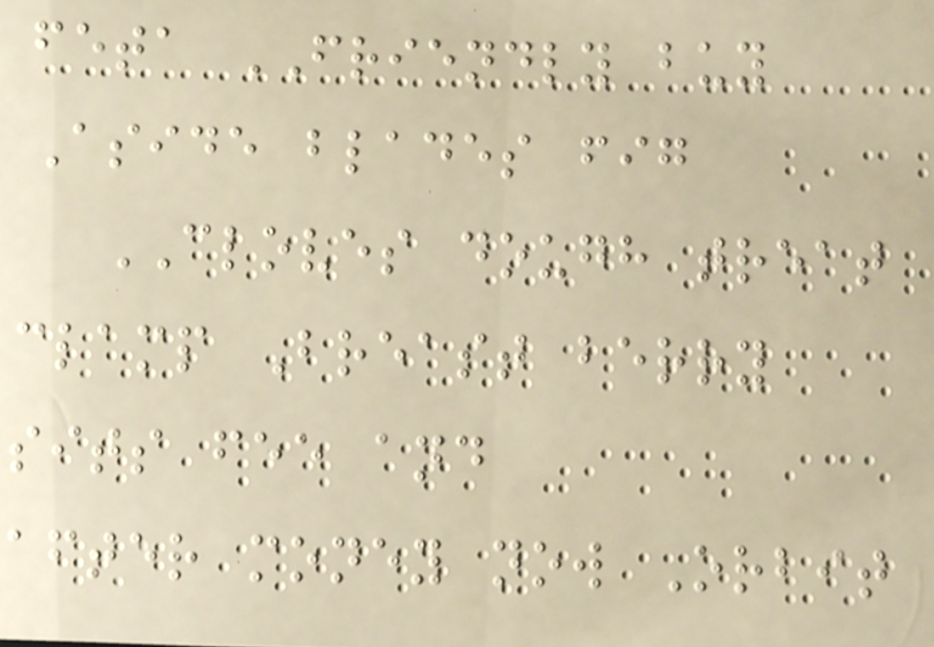feta FRIENDLY buy
Aside blades fig
CLOVES dough treat
clamp Breast berry
sits fee and
after money now Orbit
